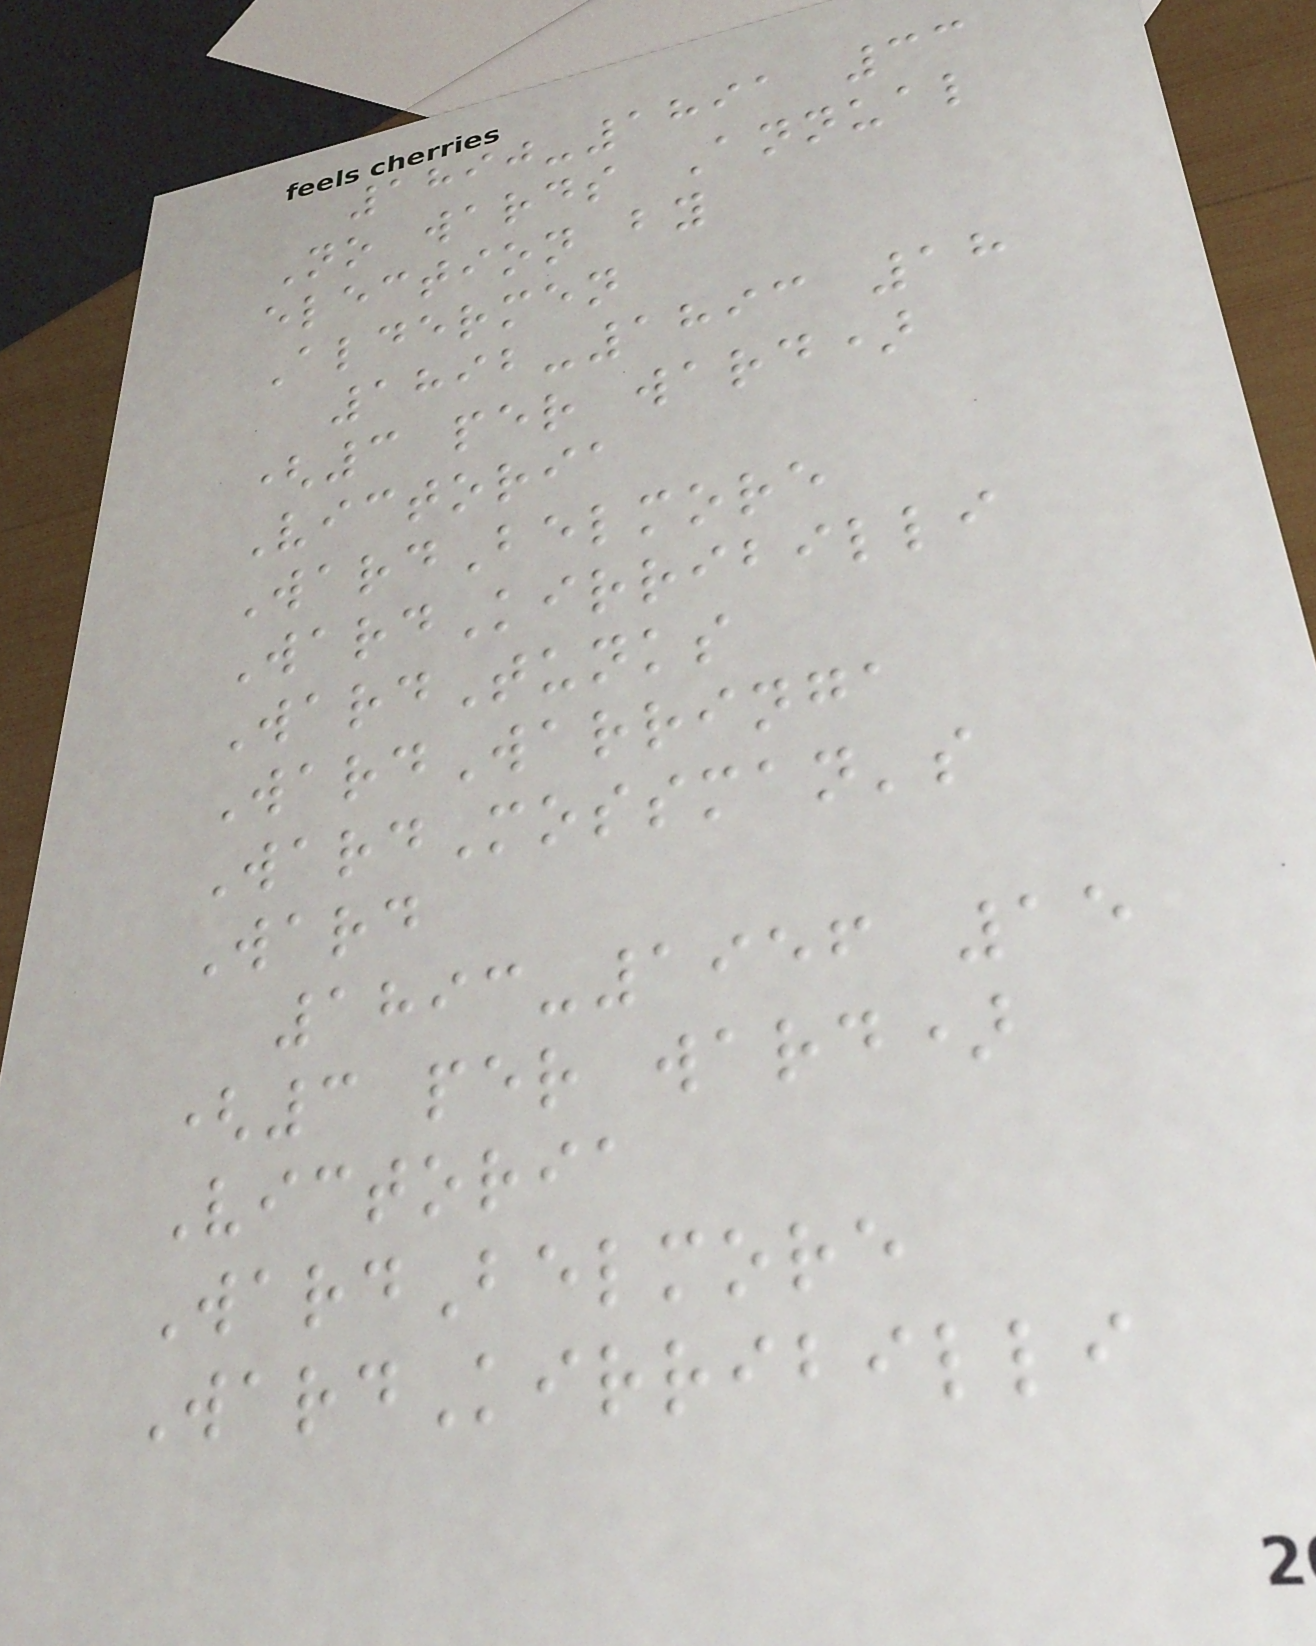1890-1891 33
No wards Annual
election by
Aldermen
1892-1893 18
(3 per ward)
Victoria
WardBelmore
WardKirribilli
WardTunks
WardWarringa
WardMossman's
Ward
1893-1956 15
(3 per ward)
Victoria
WardBelmore
WardKirribilli
